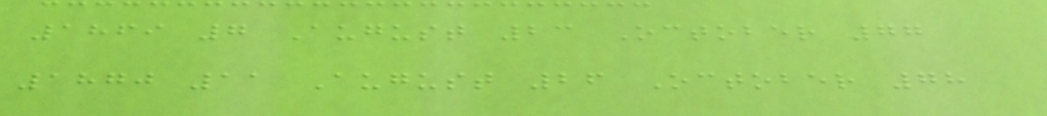1869 7 August 23 October 77
1870 11 August 26 October 78
